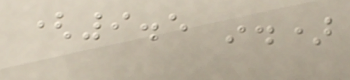(9.5 in.)
